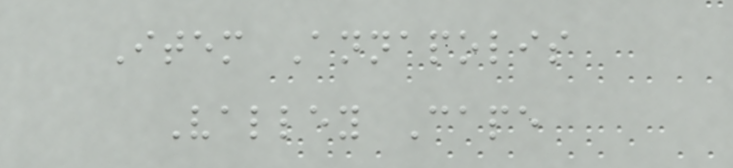Item Annapolis
Valley Cape
